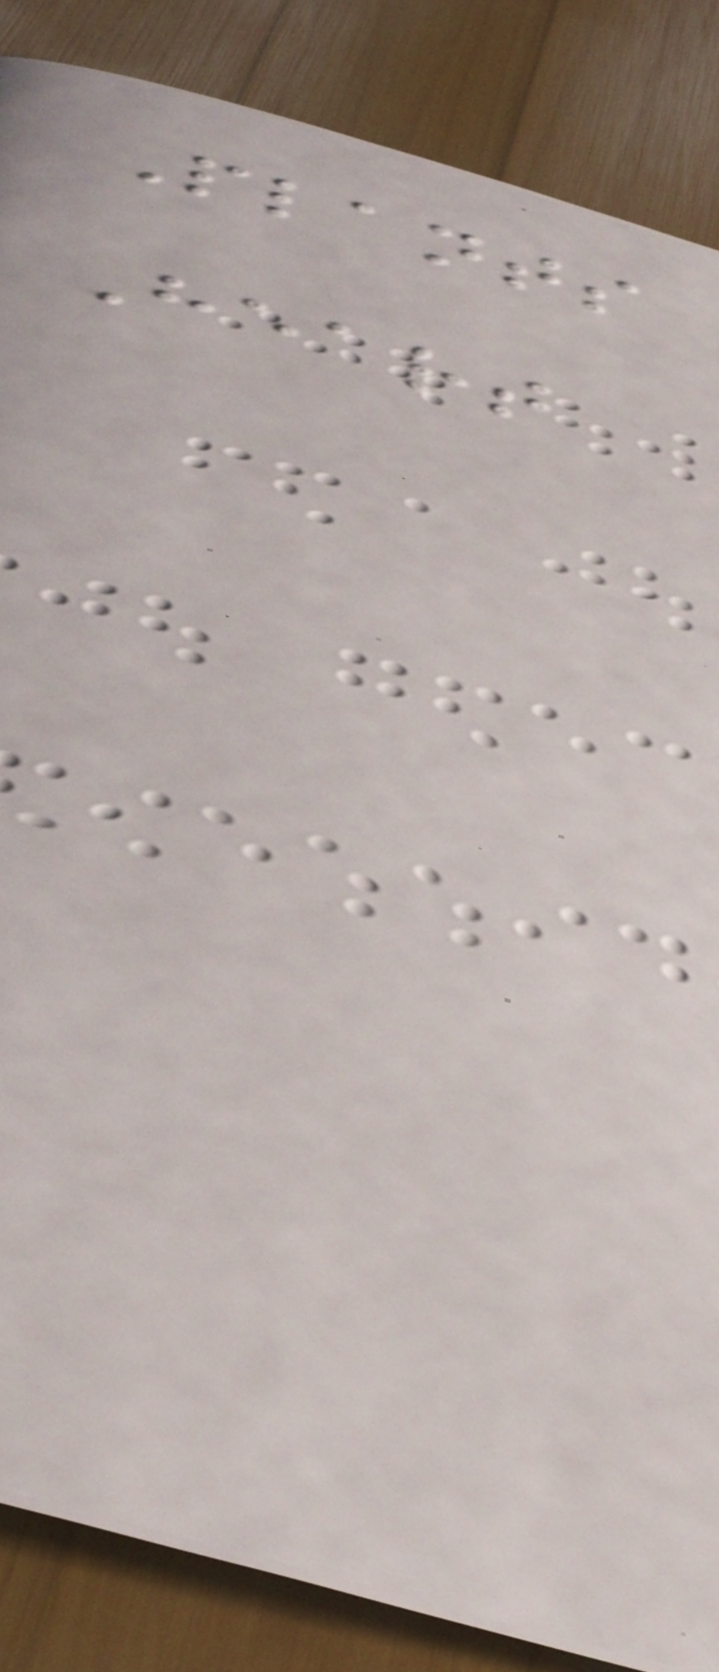Plants
Heart
